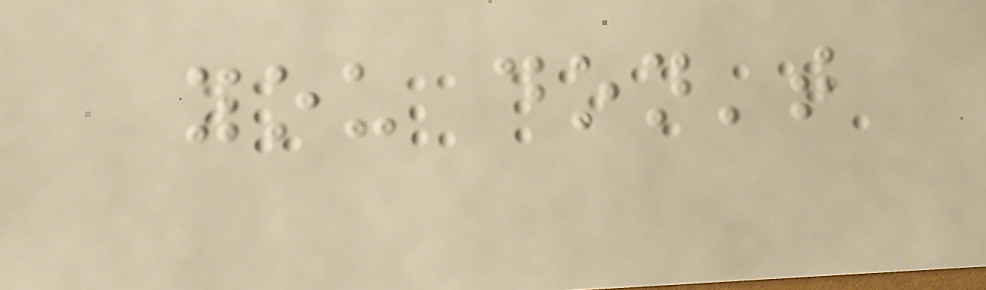you don't
